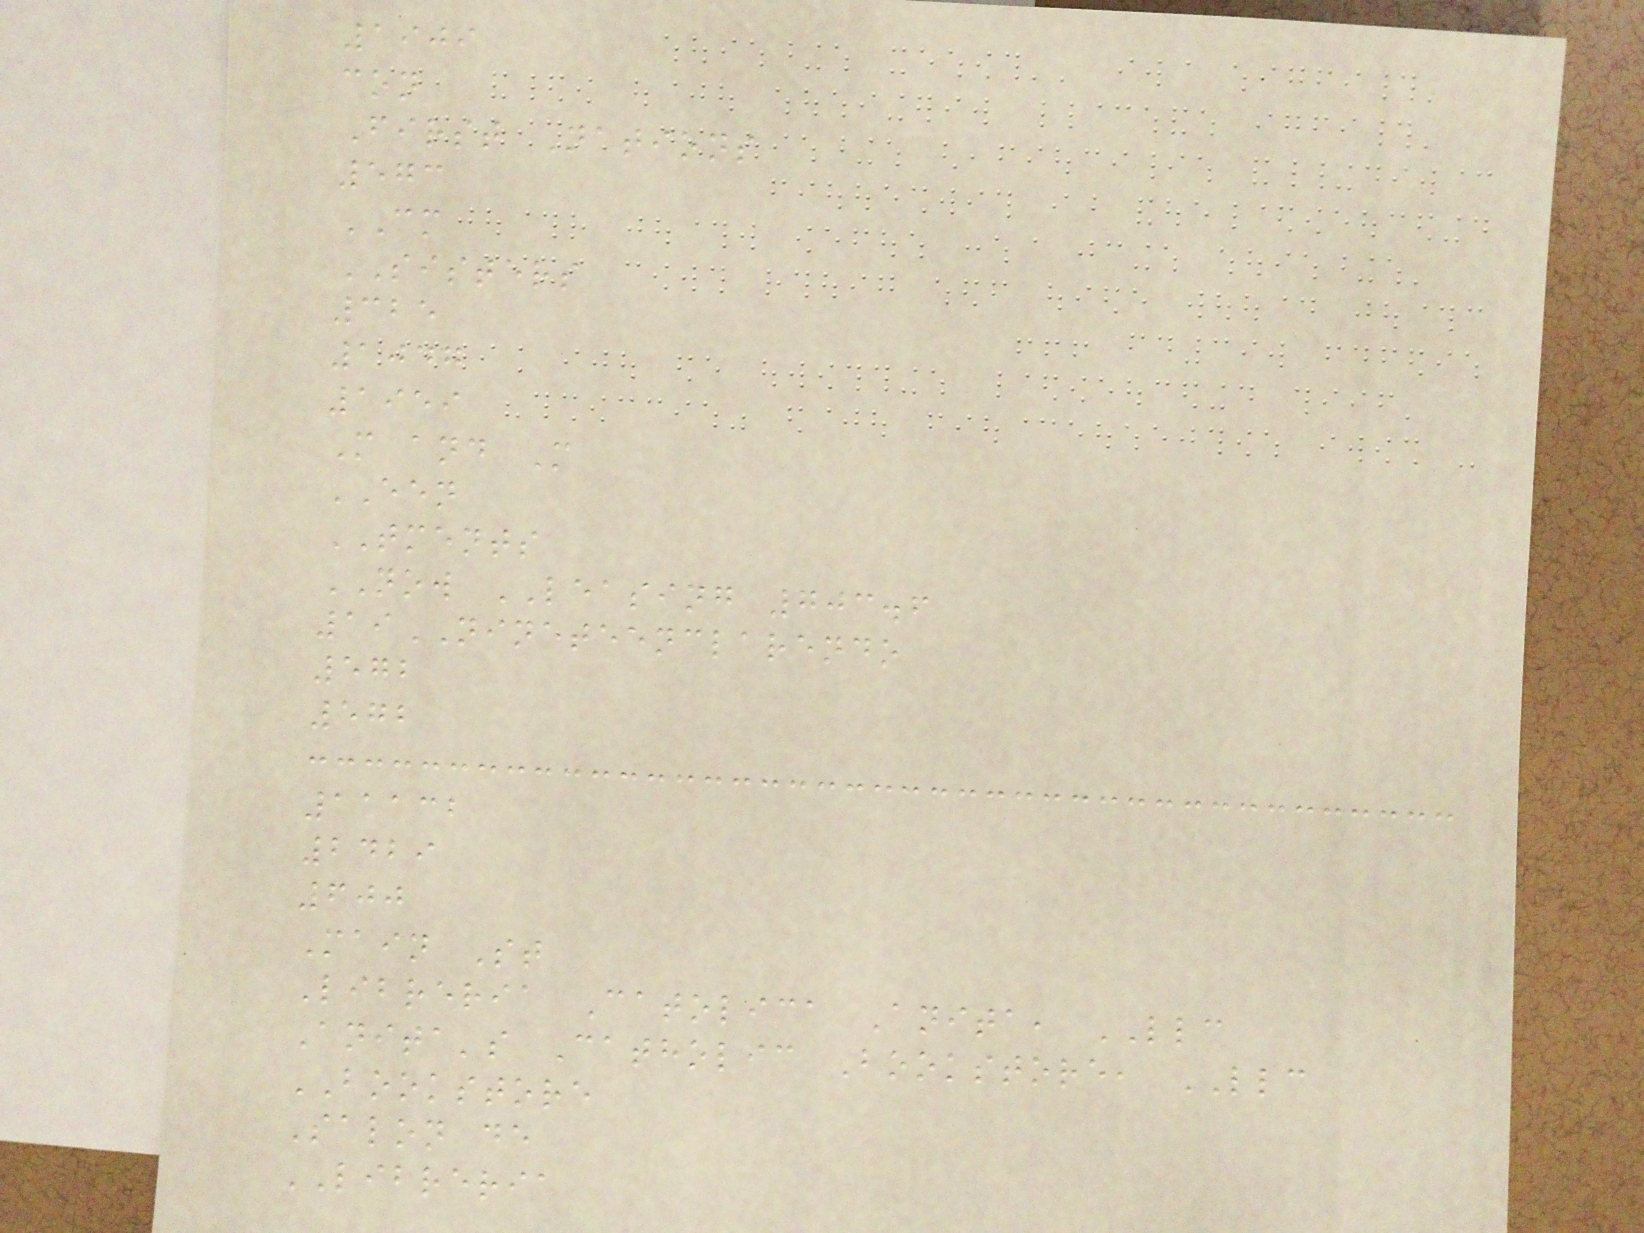1909
con
First Nations
573
CM
SISTERS
325
1047
1959
M and M
EEN
TMENTS
NOW LEASING 703.6
19NINETEENCLARENDO
572
572
11132
2429
600
Main St
Libreria Catolica Anita, LLC
Anita's Catholic Bookstore, LLC
BOOKSTORE
Salon de
LIBRERIA
